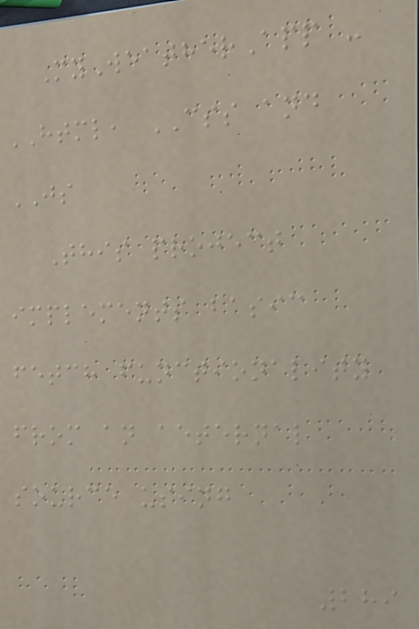MyWeatherApp -
HTML, CSS and
JS
This project
implements basic
fetch functionality
from an aeternal
source using
289
